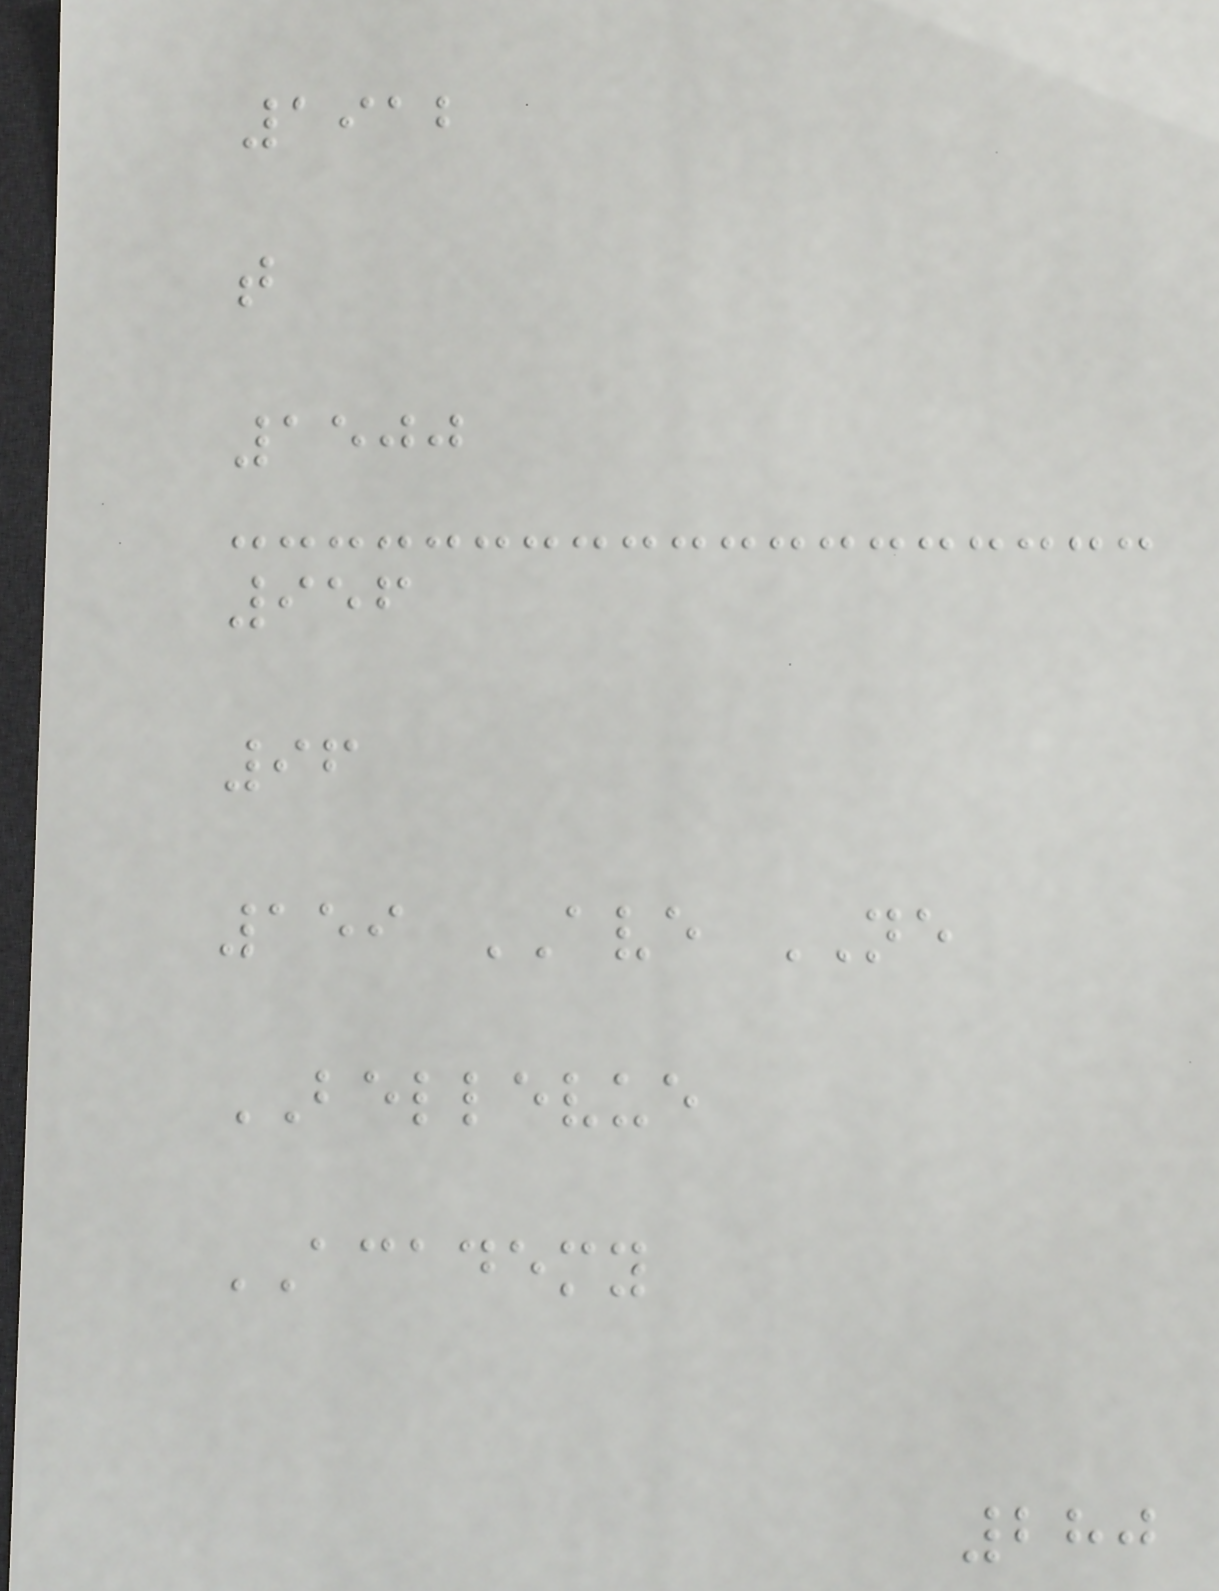1912
t
1500
956
96
159 AVE NE
BELLEVUE
ACADEMY
280
